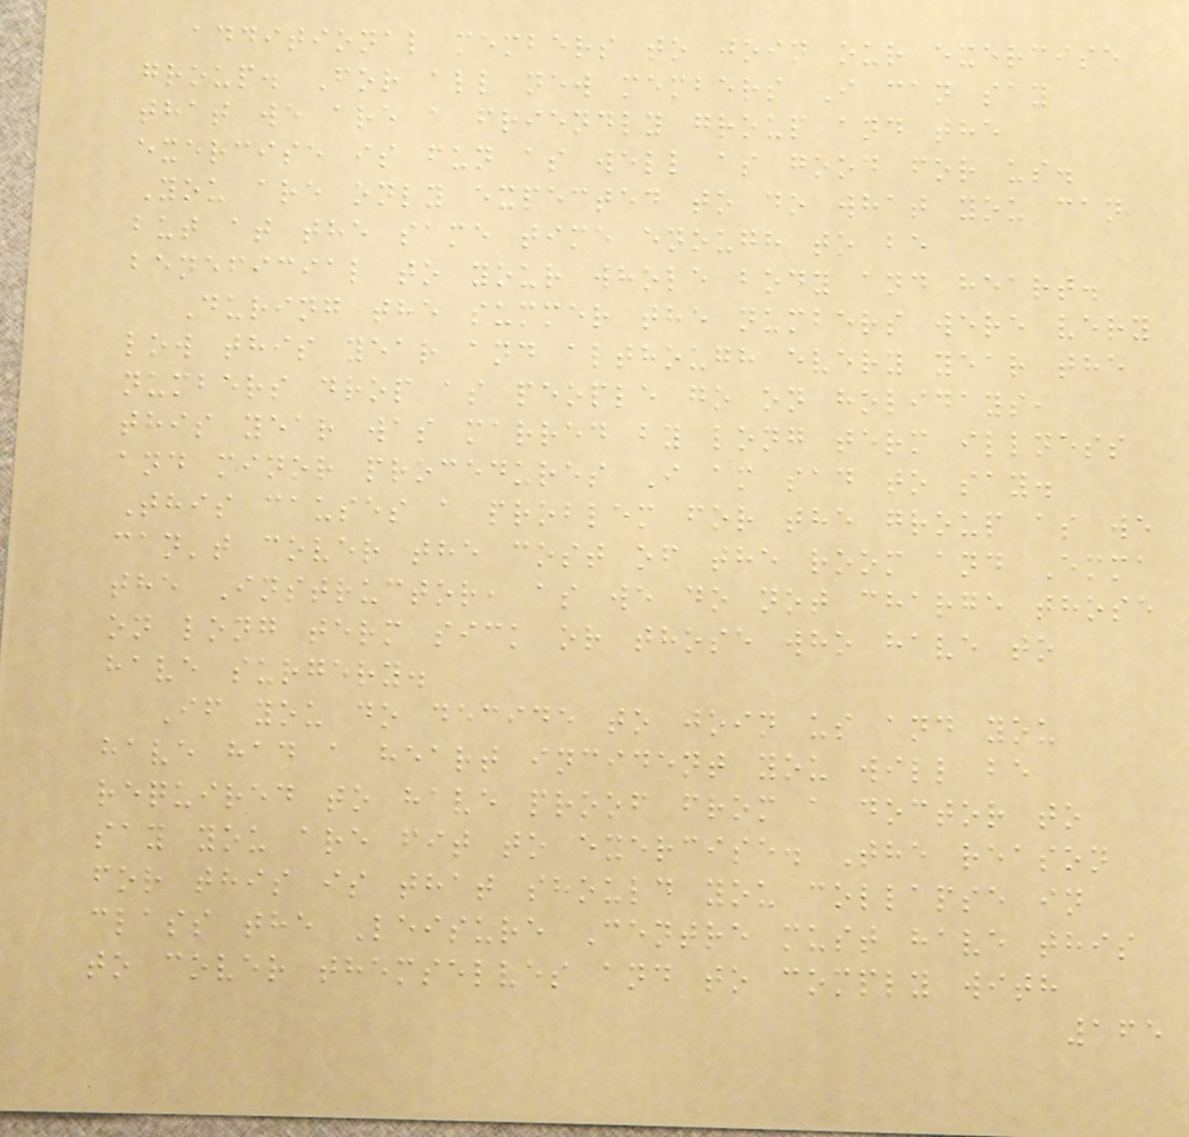additional members to join our exercise
group. For all new members I can say
that we are a friendly group and the
exercise is fun as well as good for us.
You are only expected to do what you can
but at the same time enough to be
beneficial to your whole body and heart.
During the summer the numbers were very
low this year and although every year the
numbers drop as people go on holidays,
this year was marred by long term illness
and minor procedures I am sad to say.
This causes a problem for the group as we
can't cover the cost of the room and Emma
the Instructor, as we do not charge those
on long term sick or those who have to
have surgery.
If you do decide to join us and you
have had a heart incident you will be
required to have proof from a doctor to
say you are fit to exercise. The reason
for this is that should you collapse in
class the Leisure Centre must have this
to cover themselves and to comply with
165
